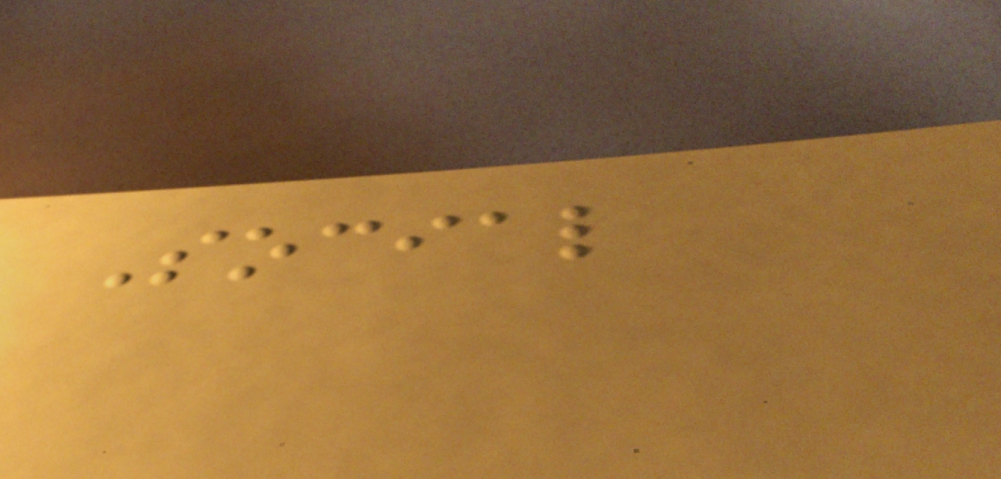Social
